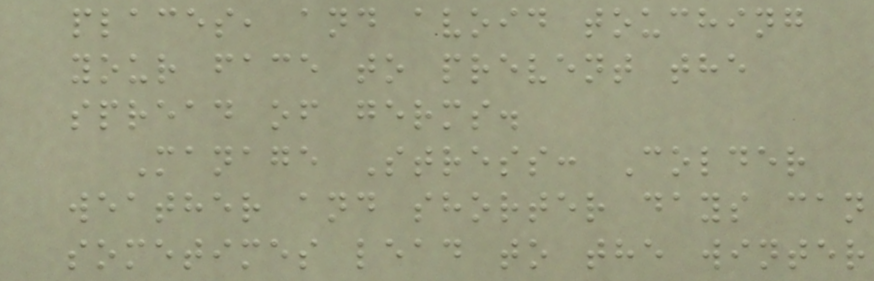places, and avoid touching
your face to prevent the
spread of germs.
Manage Stress: Colder
weather and shorter days can
sometimes lead to the winter
